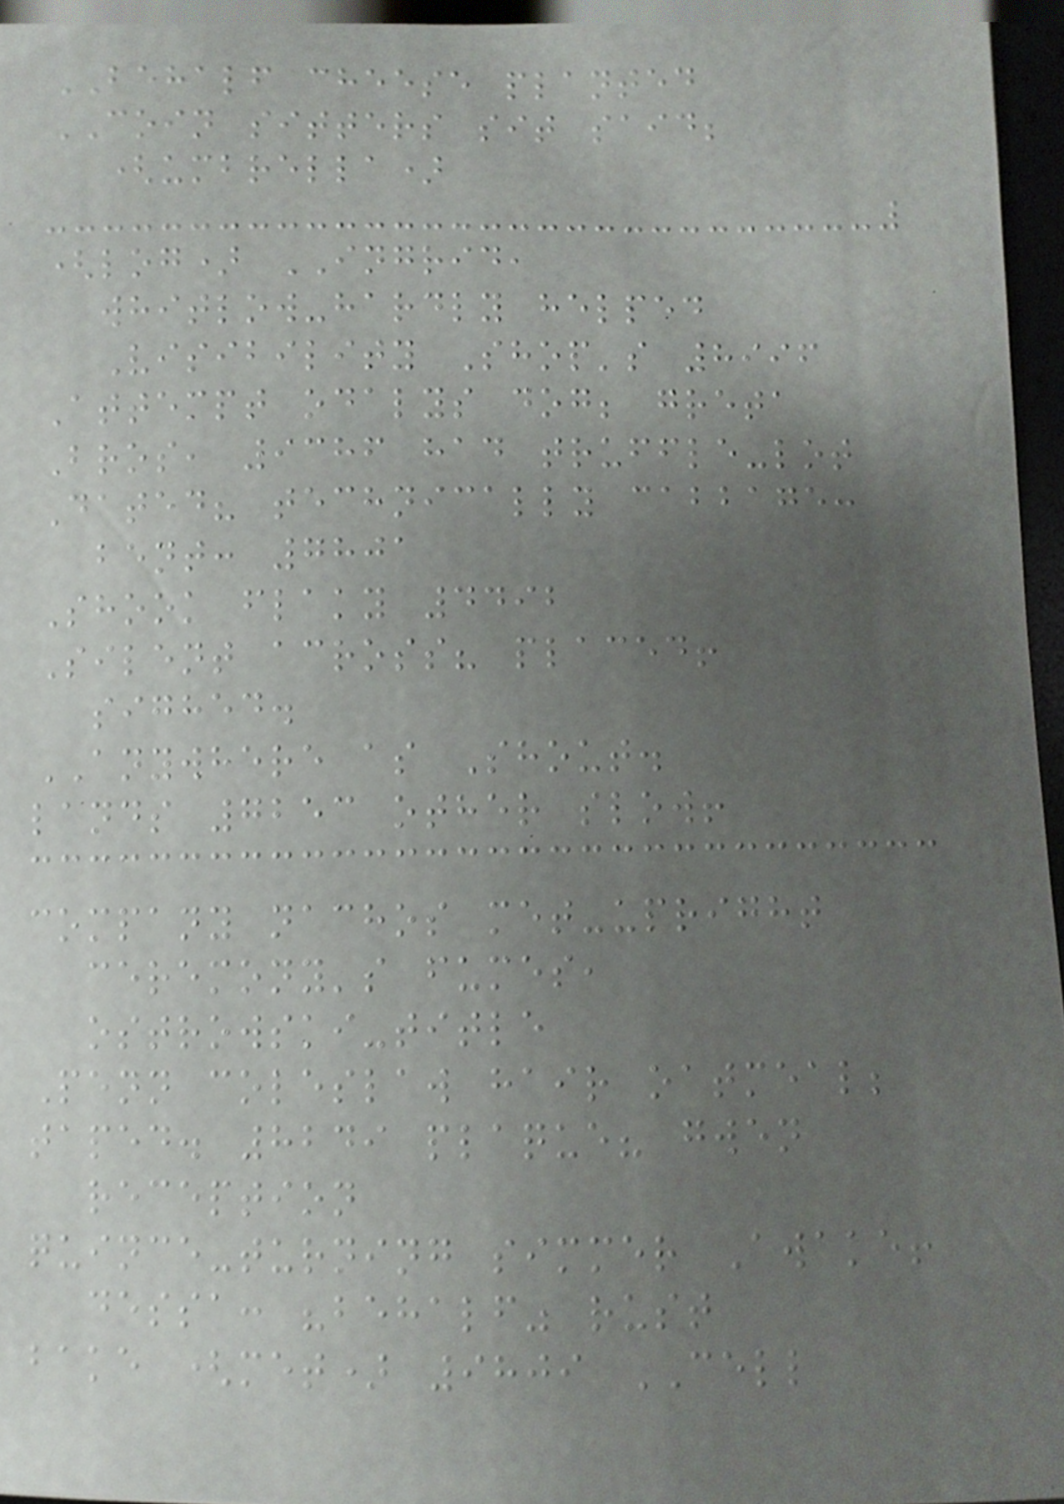BEHALF cheese planted
COIN sitters sit said;
(umbrella)
(log) INGRID,
whitlow-hardly helped
Visibility Shop's 8996
Attempt odalys dog; greta
Bros, 9386 had truffle-lot
Dated? technically cabbage:
bent: 7801
Shook flaky 4492
Silent across? placed!
sighed.
ANYWHERE as Shout.
lands 7253 other slow!
company nachos met-upright
ceremony's fumes,
ostrowski-title
Penn coleslaw hair oatmeal;
taped. 8249 plaque? gwen
reception
quince-turning simmer Awake!
dessa: "behalf" rust
bake (met) 9809 CELL
